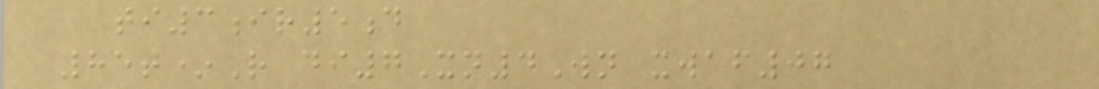ti3ir5d
85t*R di7Xn4Wn xwaf07
